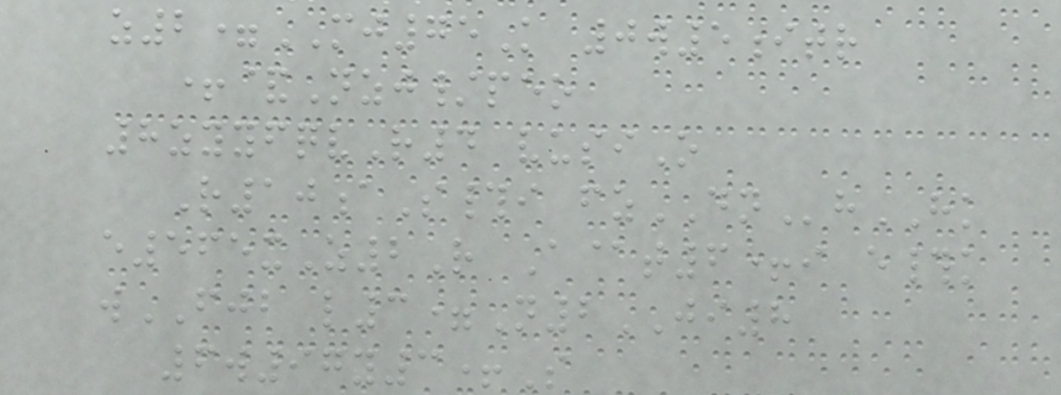z2=MJ75K 0w5itr
+&Nzj/peo
8zyyfqvR4 vusiO
R10aS#i fzDNhHK
e565xZ2R A@t6+i e#k
wFJB l3=N2JI8
6w97y3+S
